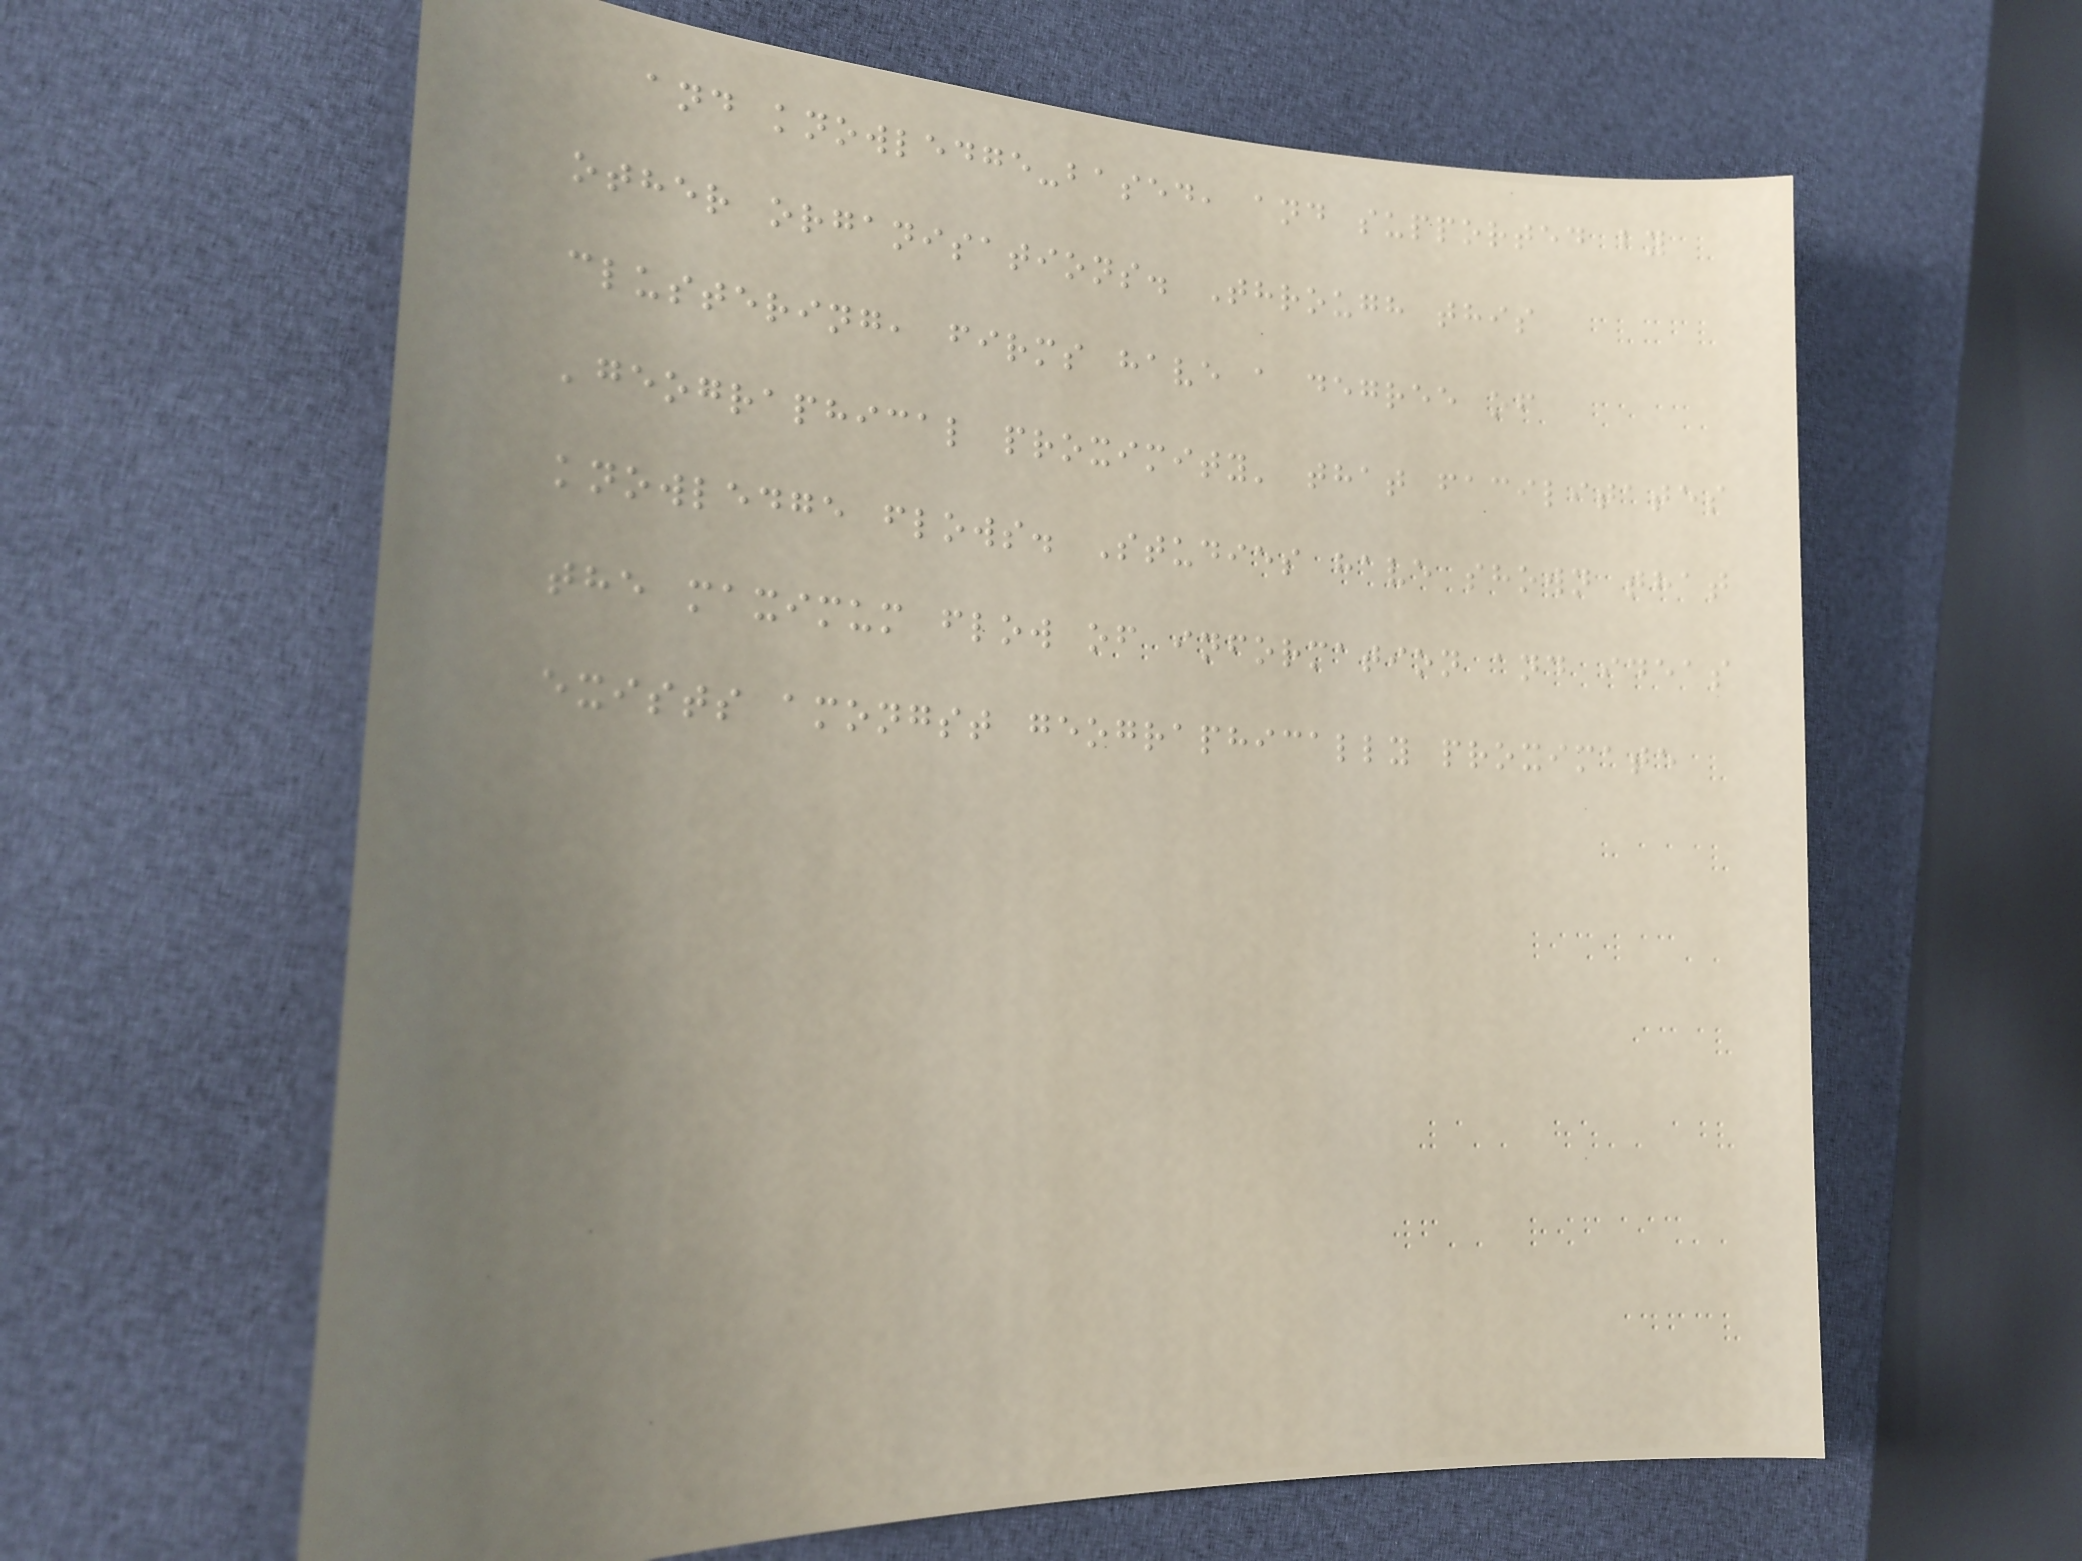and knowledge-based, and supported by
other organisations. Through this
clustering, firms have a degree of
'geographical proximity' that facilitates
knowledge flows. Studies have shown that
the maximum flow of information and ideas
exists amongst geographically proximate
